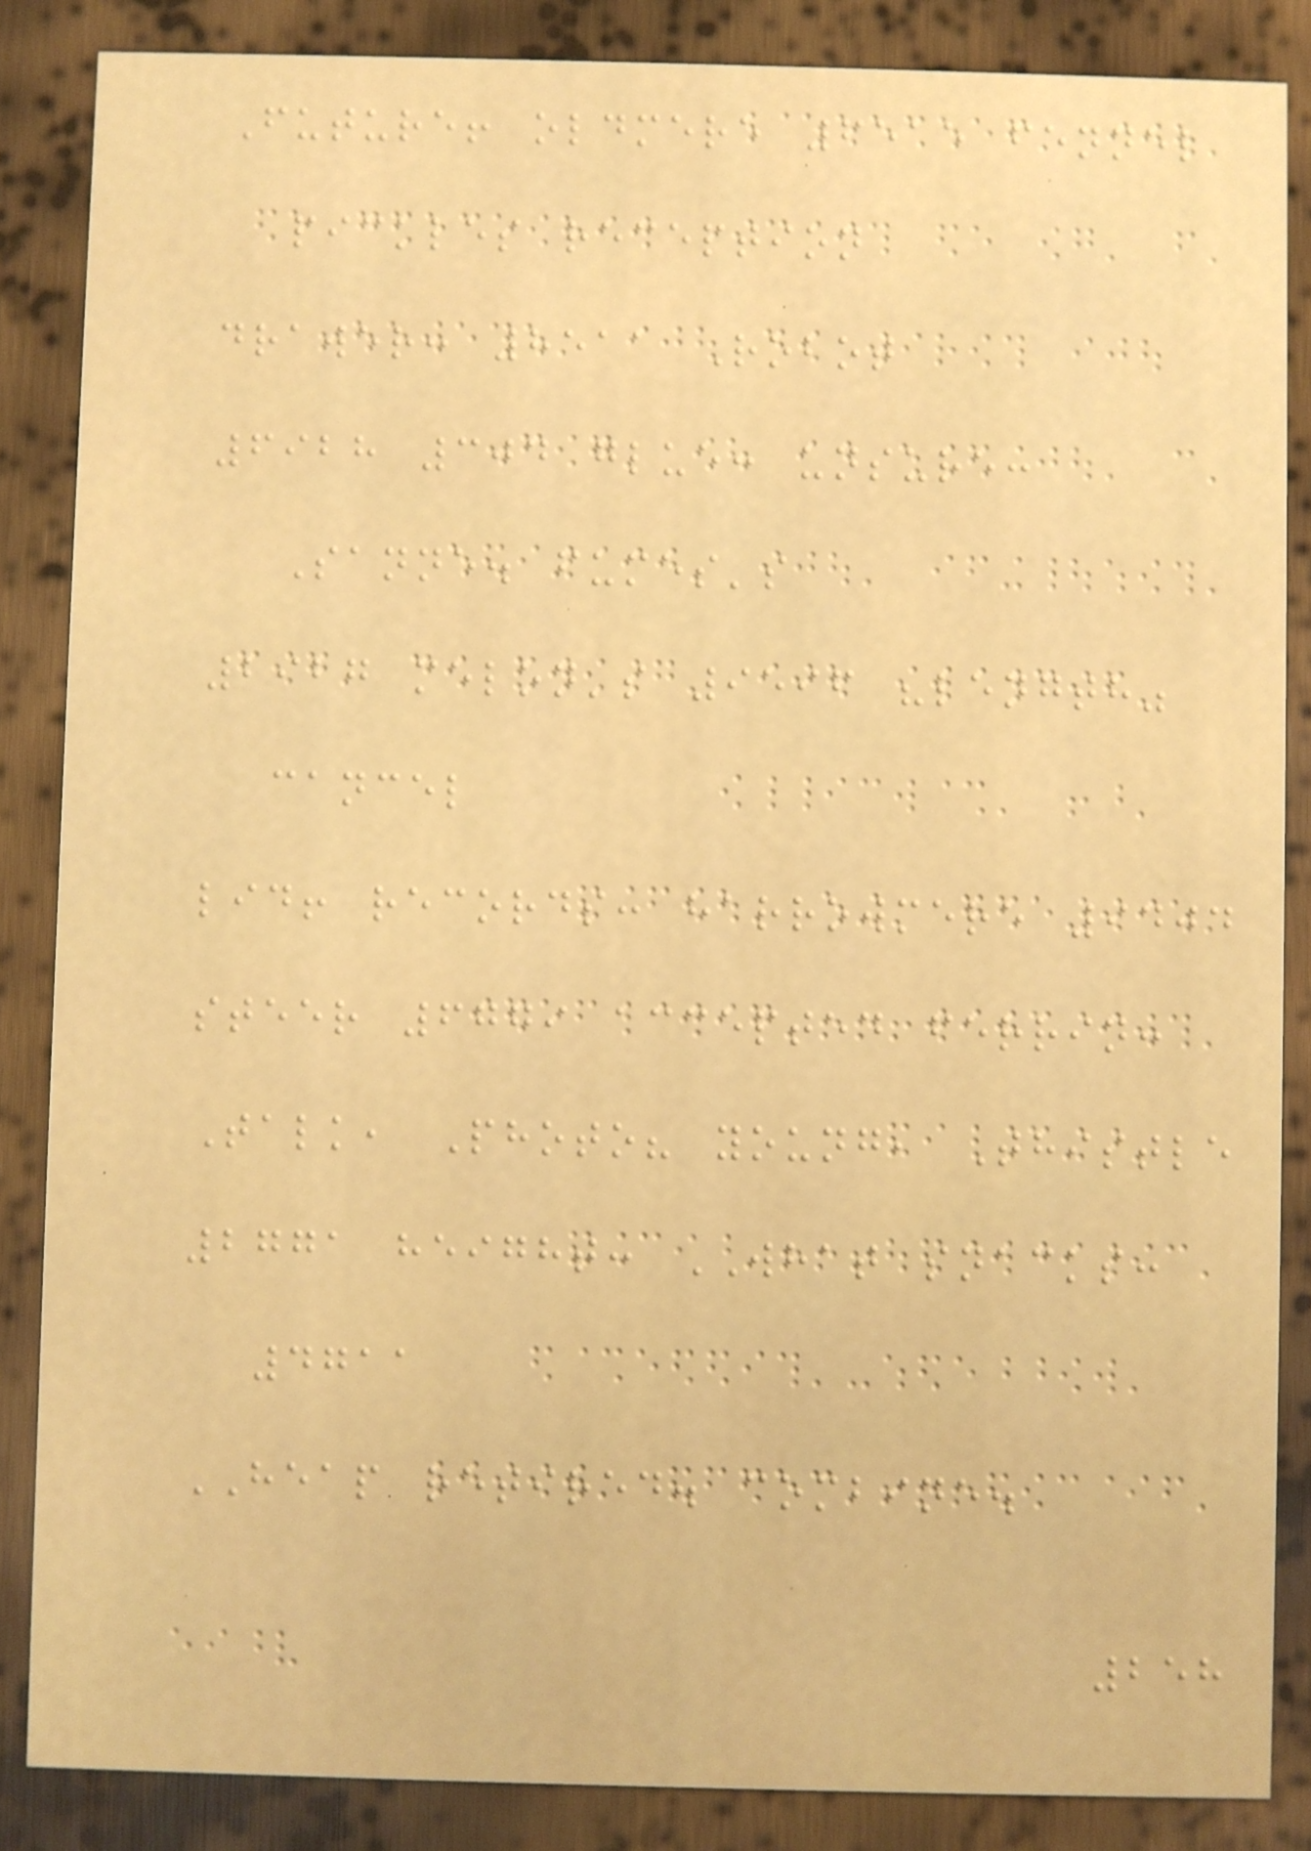Future! oldmere 6515 fennel
pickles reception
drawer: 8511 Robot
6928 304 glue: unsure:
Sanne. fumes's
2927 melon's 9596 "length"
cancel
lid! records: harrowmere 9404
steer 6779 accepted ferrin:
Talk, Photo? young, Thistle
2771 height: WHAT snacks:
4711
HEAP retired. combine.
258
